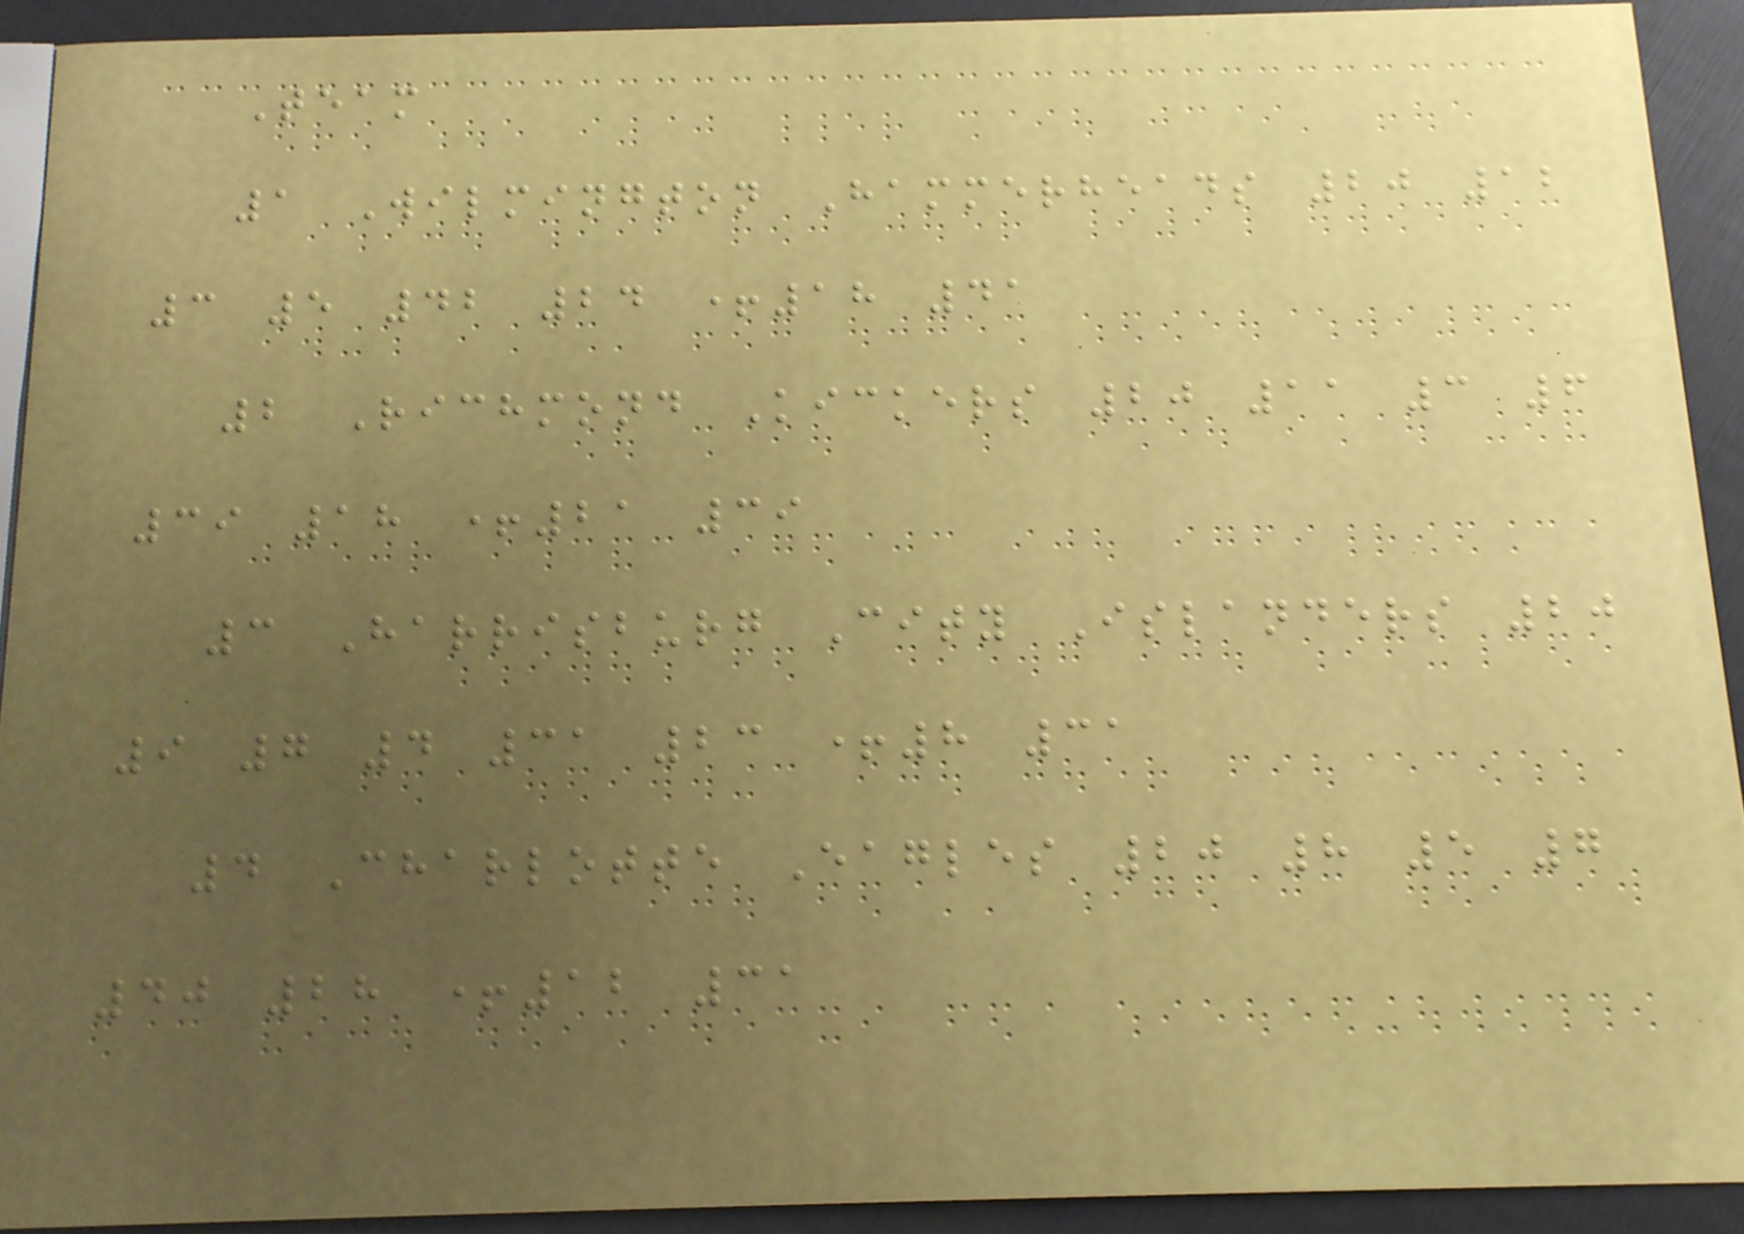Team
1 Wilmington Hammerheads 20 12
3 5 42 24 +18 41
2 Richmond Kickers 20 11 3 6
39 18 +21 39
3 Harrisburg City Islanders 20
9 7 4 31 23 +8 31
4 Charlotte Eagles 20 8 5 7
40 28 +12 31
